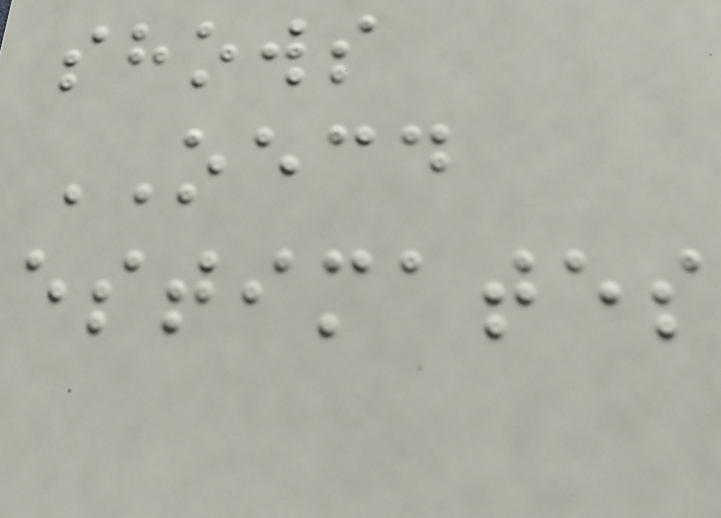shows
OECD
estimates
